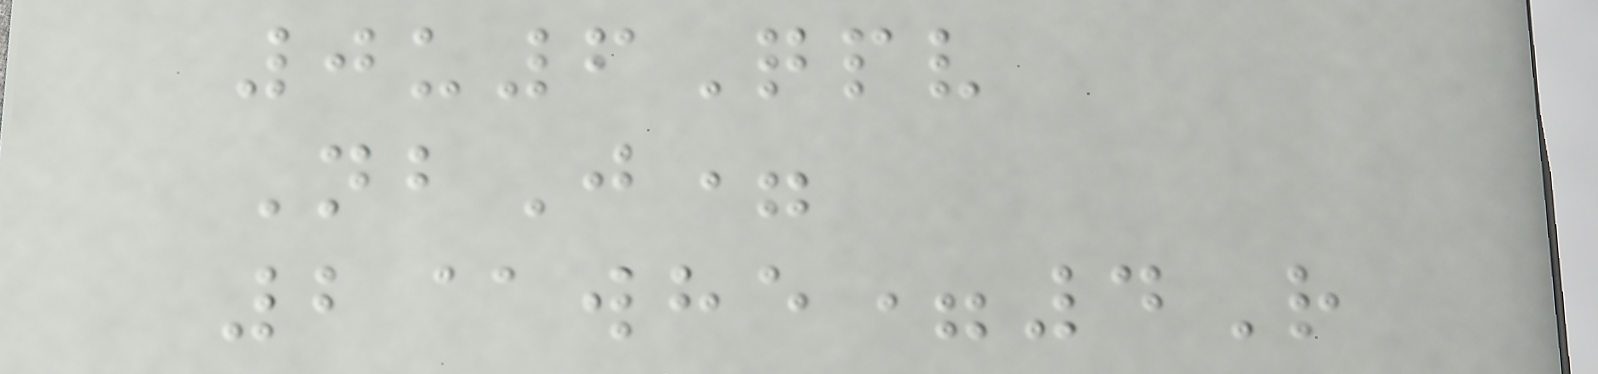0u6Qpv
NbJ=
2@whe=4R
